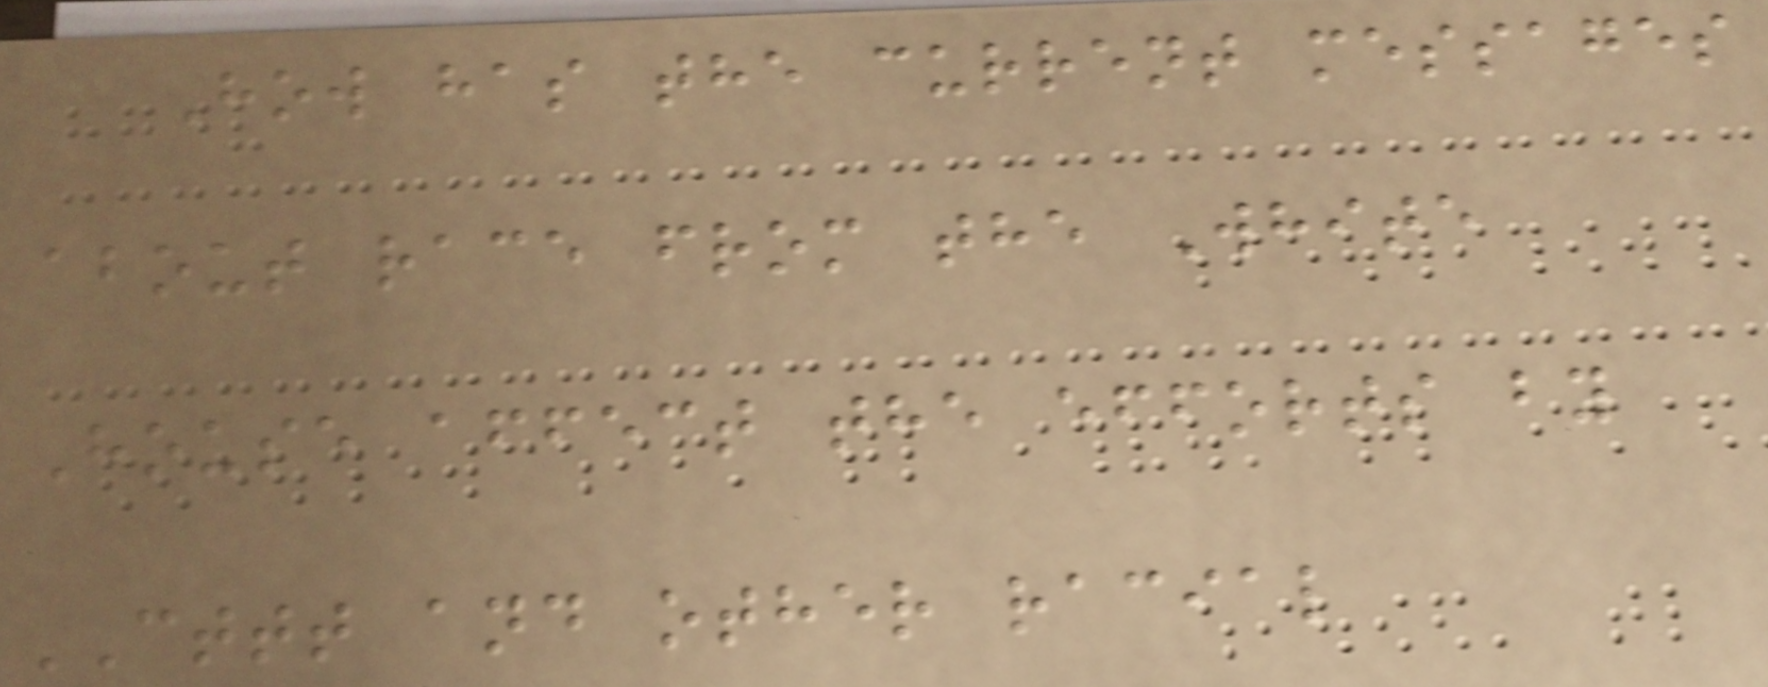How has the current messages
about race from the White
House affect the efforts by
CTTT and other racial
